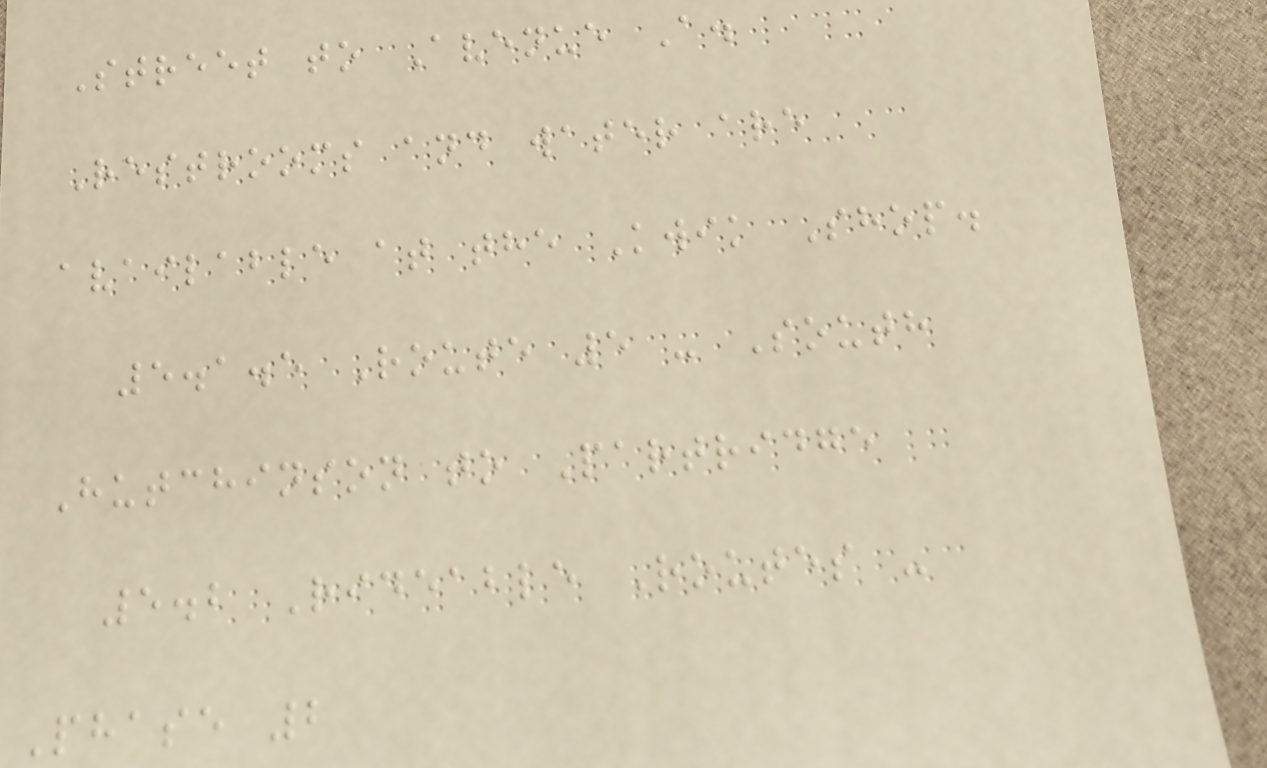Street to Avenue A.
Restrooms and water are
available at the Kwik Shop.
5.1.5 Route 5 - South
Hutchinson to Partridge
5.2 Rideable Routes -
Phase 2
